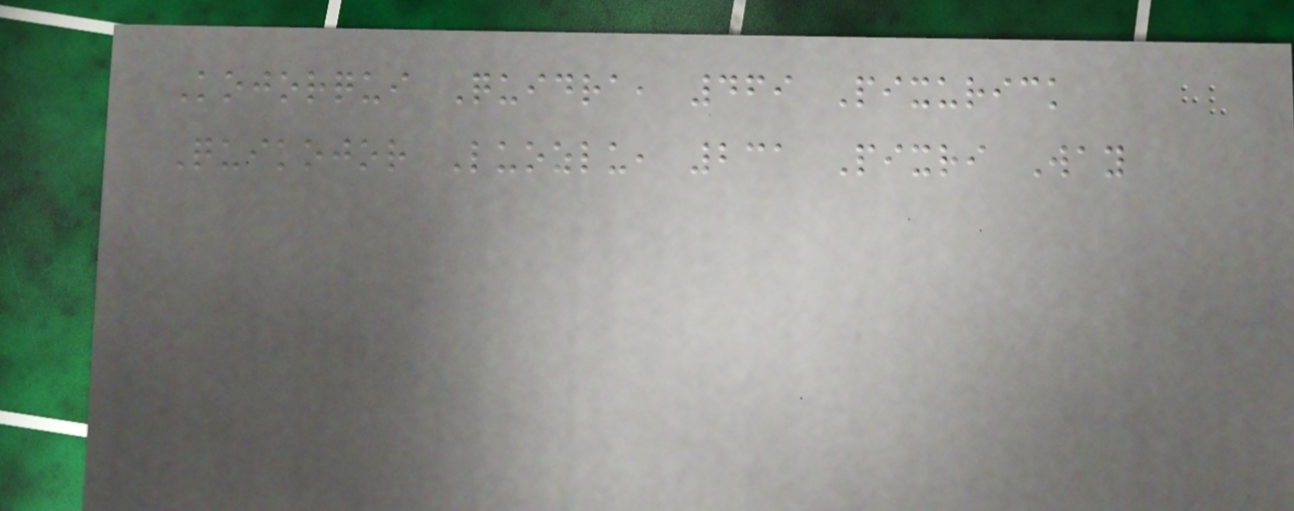Kojorqui Quidra, 469 Pixurick
Quikojor Luozlu, 231 Pixri Way
